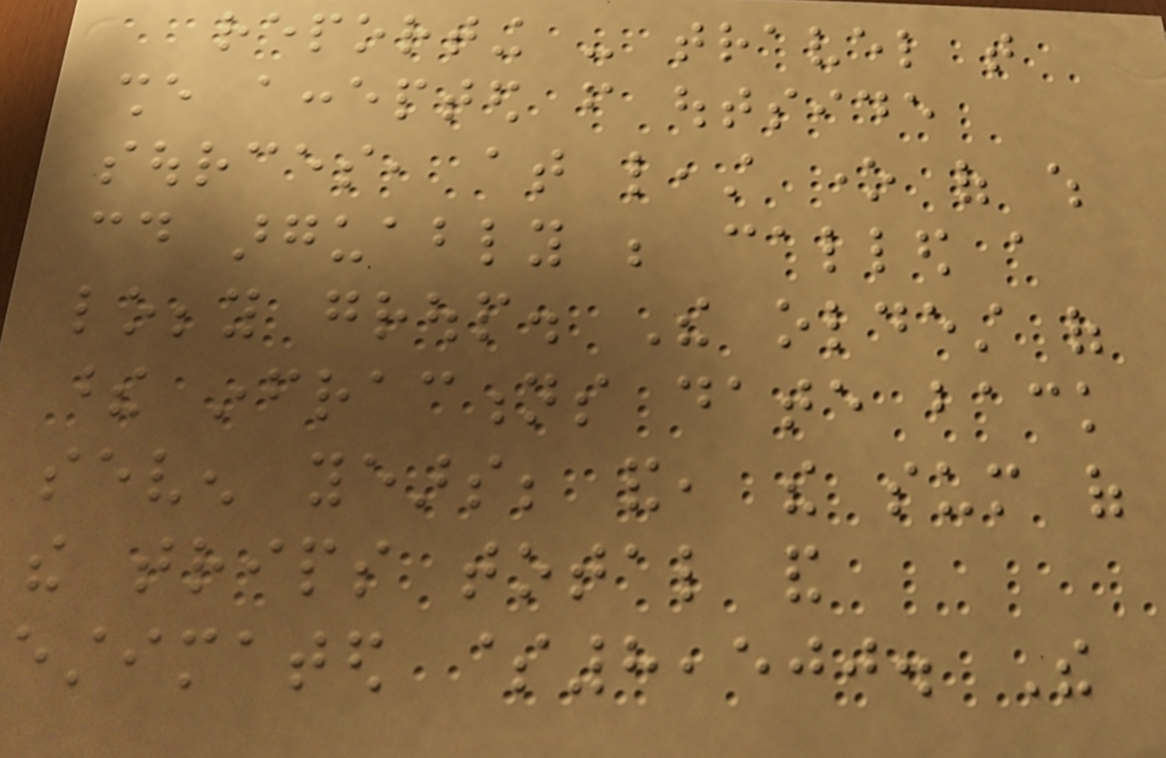reporting - travel that
she accepted from outside
sources, at least one of which
could arguably be called a
lobby group. The oldest of
these infractions date back
seven years; and, the sum of
the trips total and
estimated $8,500. The
